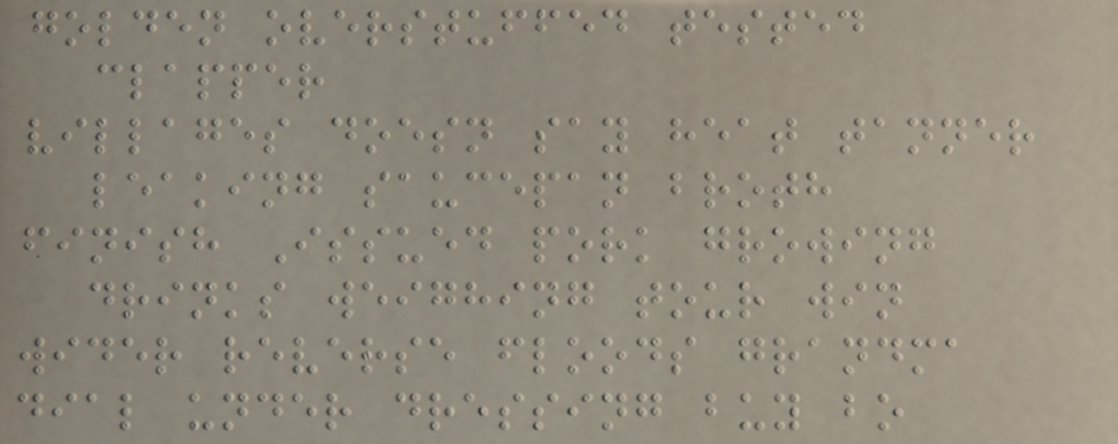golden overstuffed tested
clapper
villages doesn say heat tanner
leaking saucepan broth
finish Issued pork growing
drinks weighing tour win
wider reverse floods grandma
dial under dressing buy bo
